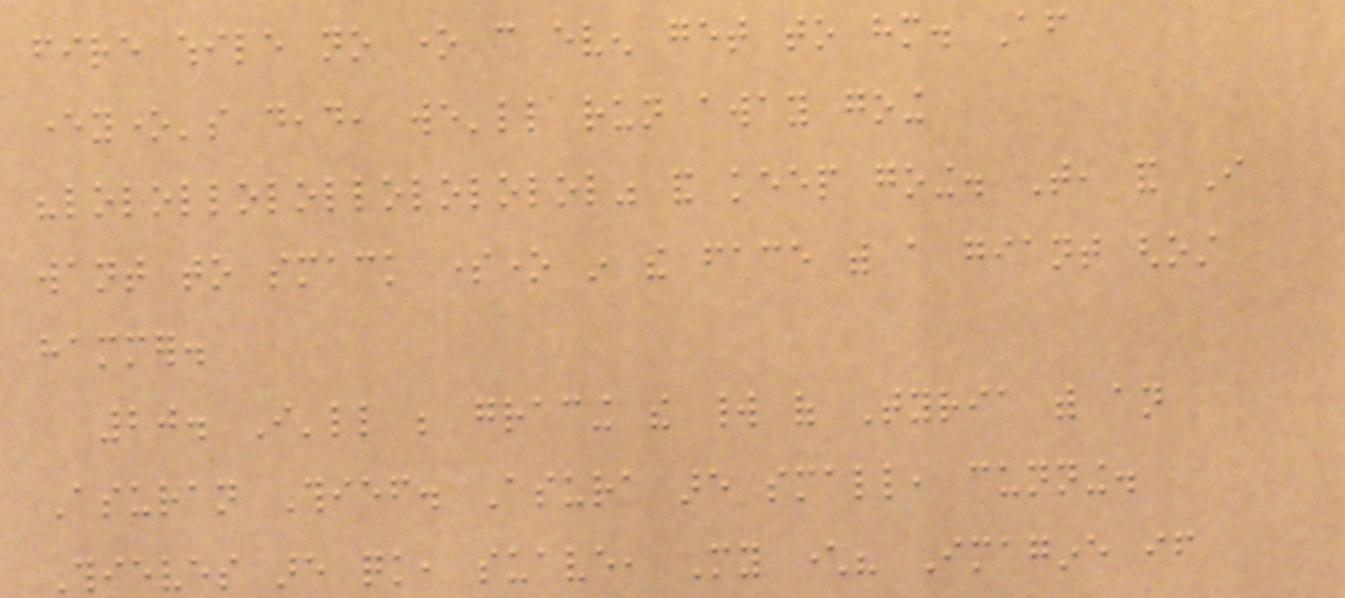fire while no one can even get to him. After
everyone's dead, we'll run away going
"lolollolollolololol" and keep going. That, and I
want to smack someone in the face with a giant ghost
hammer.
20. I'll be gracing the world of Tyria with an
Asuran Thief. Asura are small, cunning.
Thieves are quick, suave, My character? Imagine if
